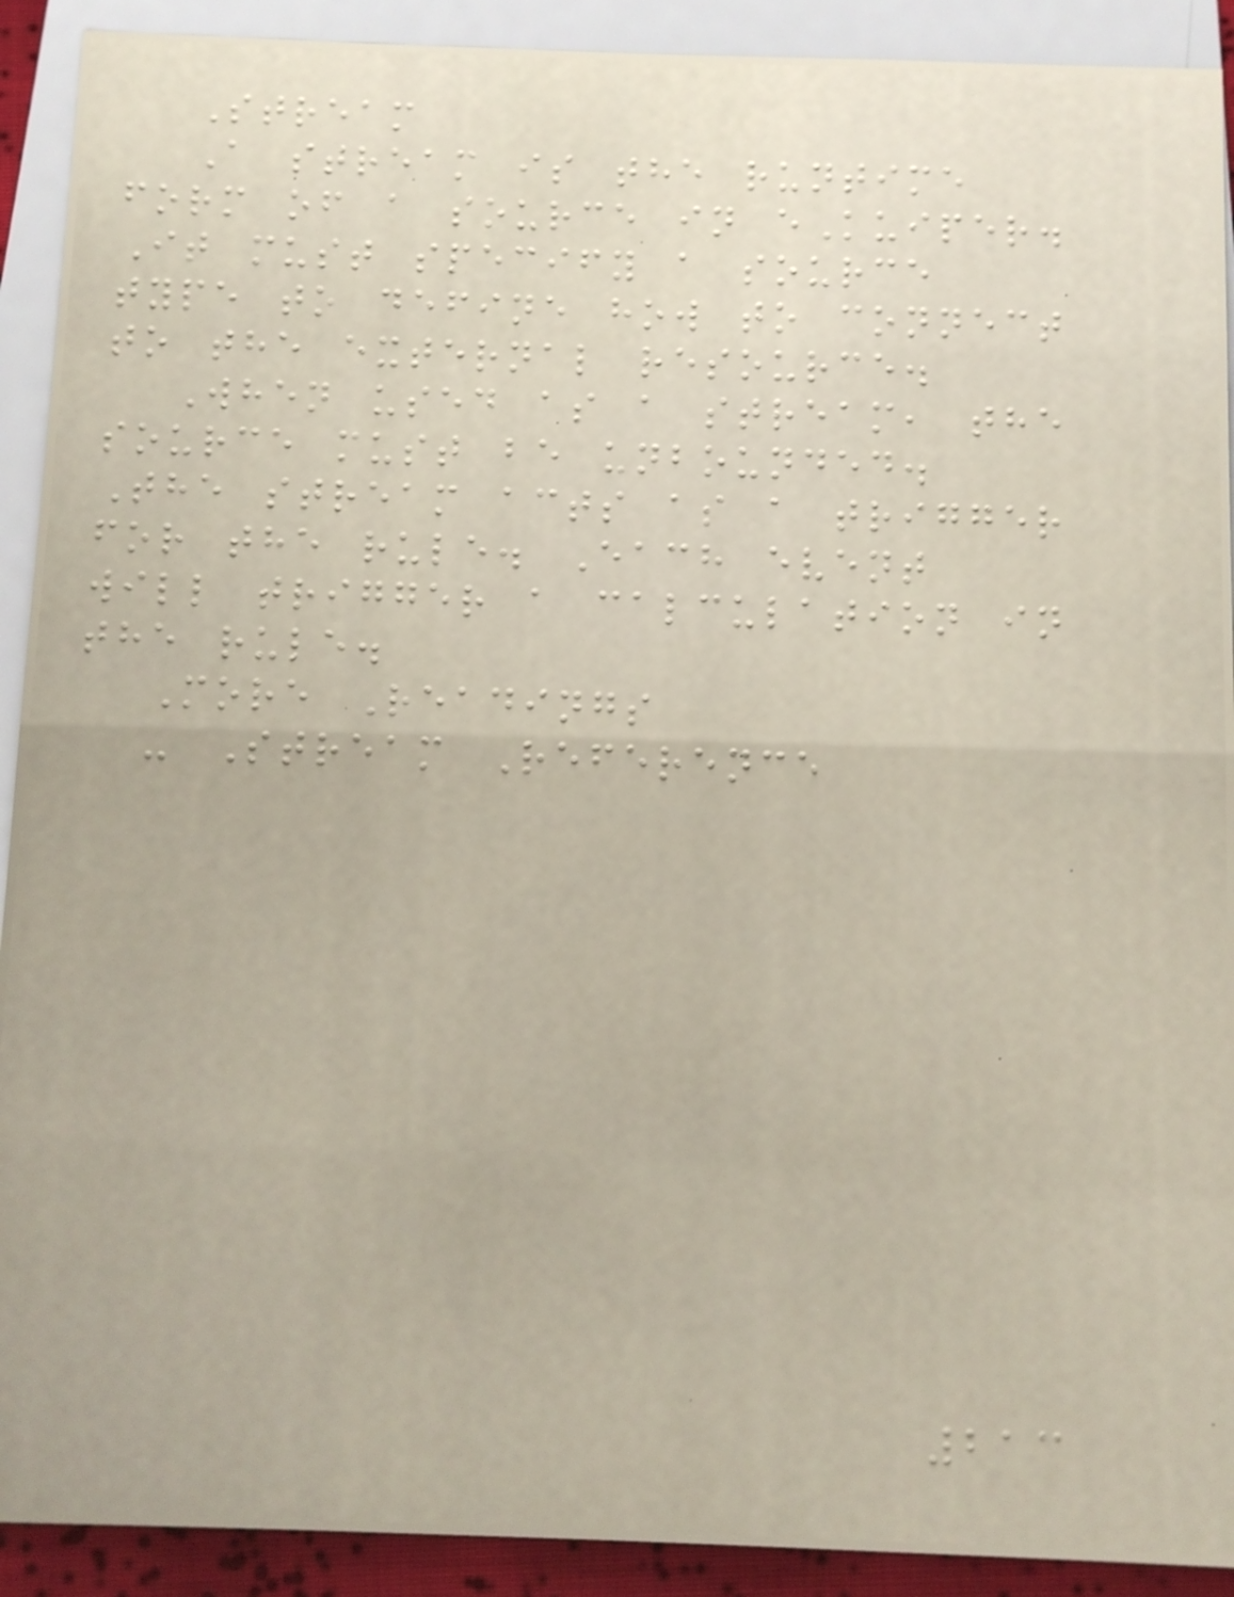Stream
A stream is the runtime
form of a source in eKuiper.
It must specify a source
type to define how to connect
to the external resource.
When used as a stream, the
source must be unbounded.
The stream acts as a trigger
for the rule. Each event
will trigger a calculation in
the rule.
More Readings
- Stream Reference
213
